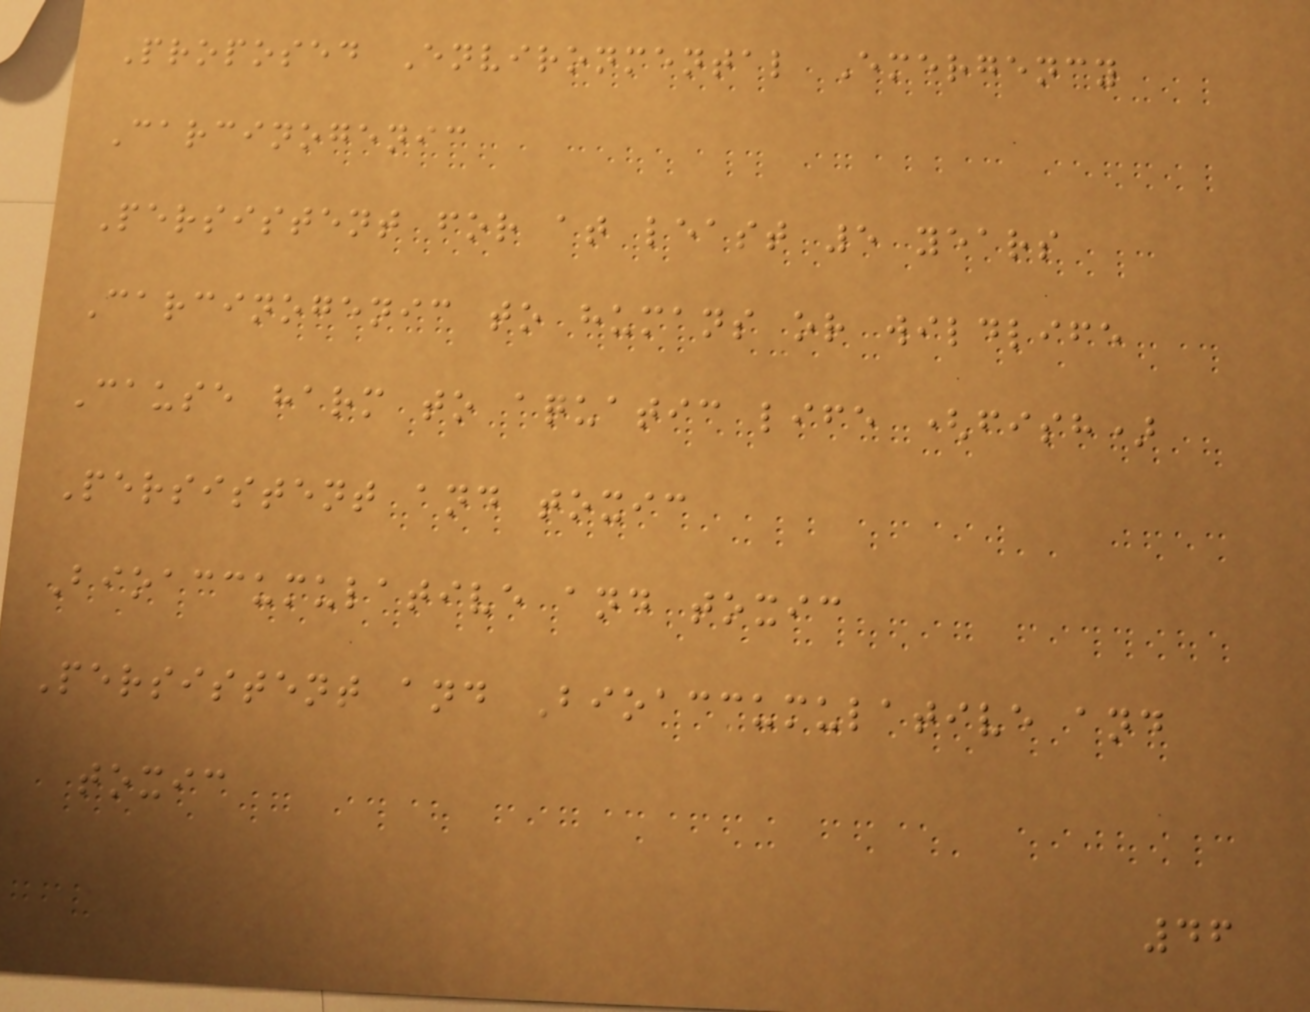Proposed Environmental Emergency
Carcinogenic
Persistent for at least 5 years
Carcinogenic to humans or wildlife
Cause harm to aquatic life (fish)
Persistent and toxic
Bioaccumulative and toxic
Persistent and Bioaccumulative and
toxic
46
